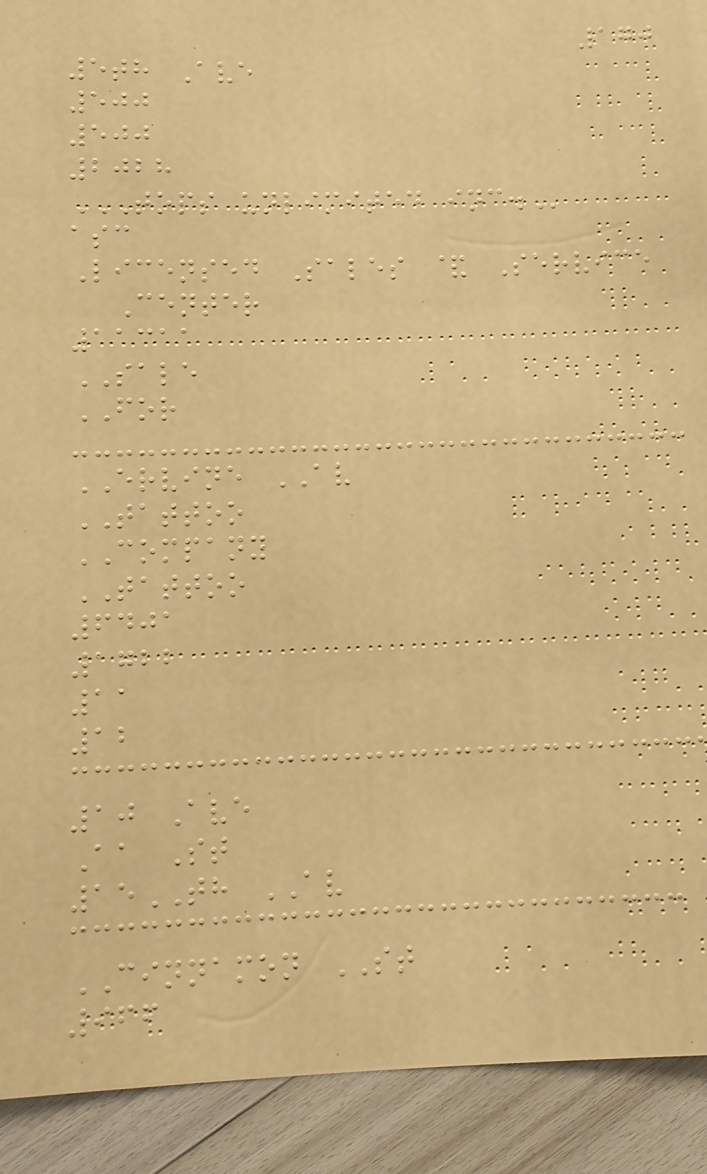170
5th Ave
500
500
2028
TOPS UNLIMITED INC.
asc
Licensed Sales & Service
Center
11311
SALE
FOR
ERVINE AV
TATTOO
COMPANY
TATTOO
6401
1722
11
12
10 Ave
Aa St
15TH AV
CINNAMON ST
966
